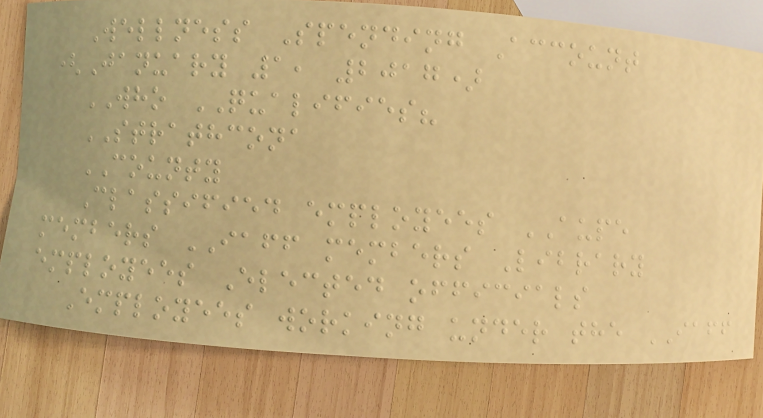Wellness Spending Account
(January 1, 2017)
WHO QUALIFIES?
STRATHCONA
COUNTY
Classified employees AUPE
members IAFF members Library
employees Elected officials
Employees working under the IAFF
